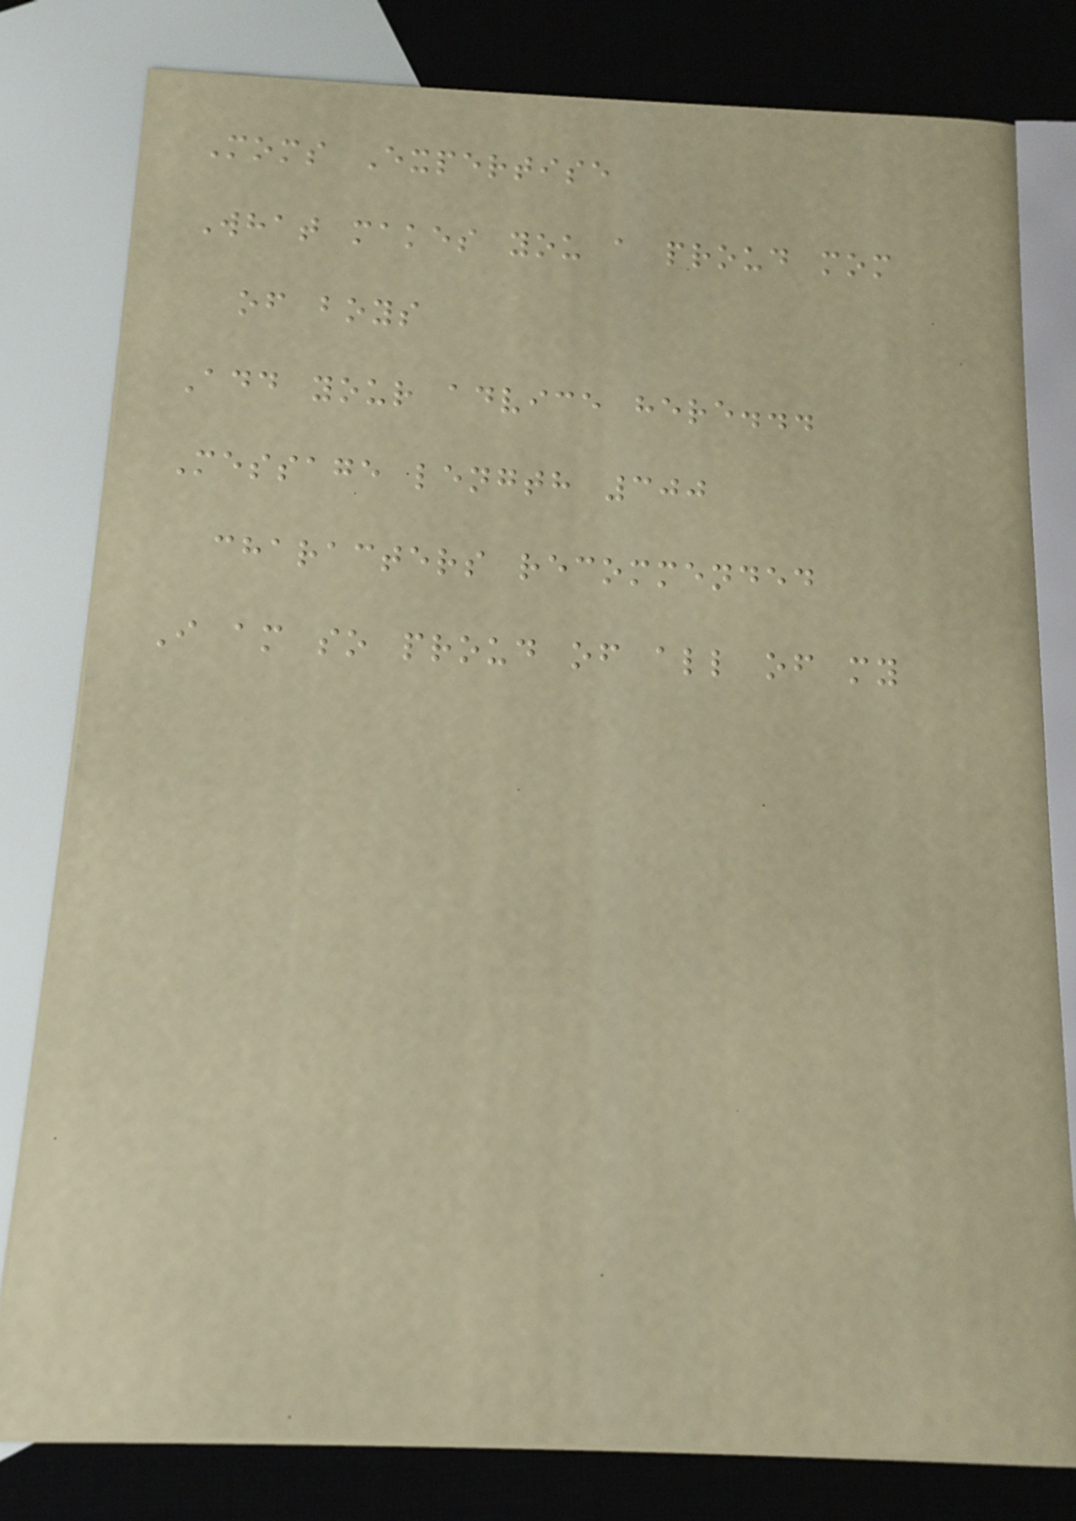Moms Expertise
What makes you a proud mom
of boys
Add your advice here...
Message length 300
characters recommended
I am so proud of all of my
